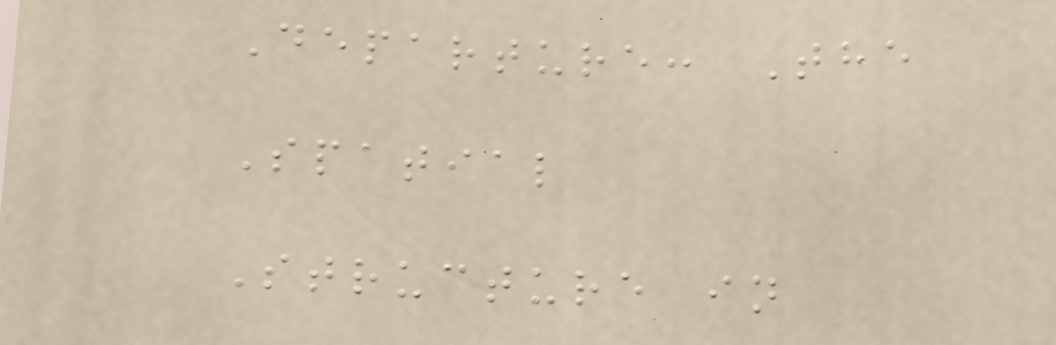Departure: The
Spatial
Structure in
